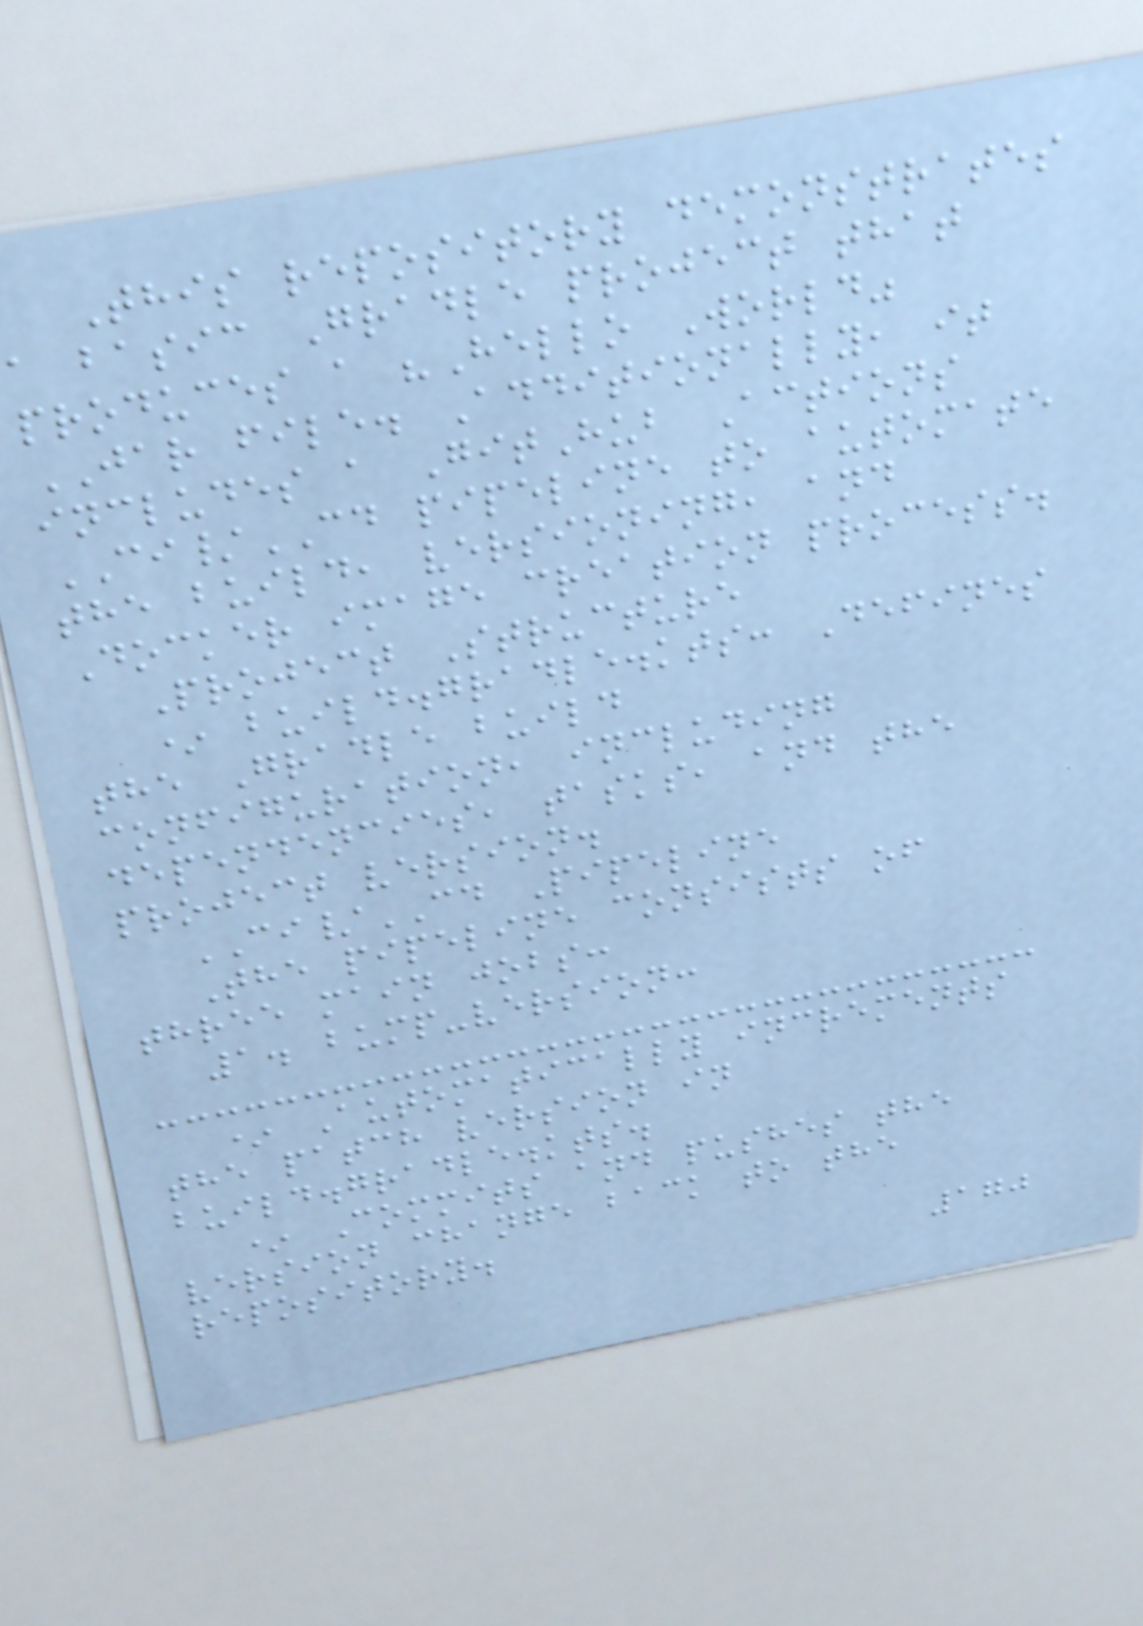This repository demonstrates
a basic Gradle project that
produces a "Hello World"
JAR file. Additionally, it
includes a GitHub Actions
CI/CD pipeline to automate
the build, versioning, and
Docker image creation process.
Project Structure
* build.gradle.kts: Defines
the Gradle build
configuration, including
dependencies, tasks, and the
project version.
CI/CD Pipeline
The pipeline consists of
three main jobs:
1. bump-version:
* Automatically increments
the patch version in
build.gradle.kts.
* Commits and pushes the
version change back to the
repository.
170
